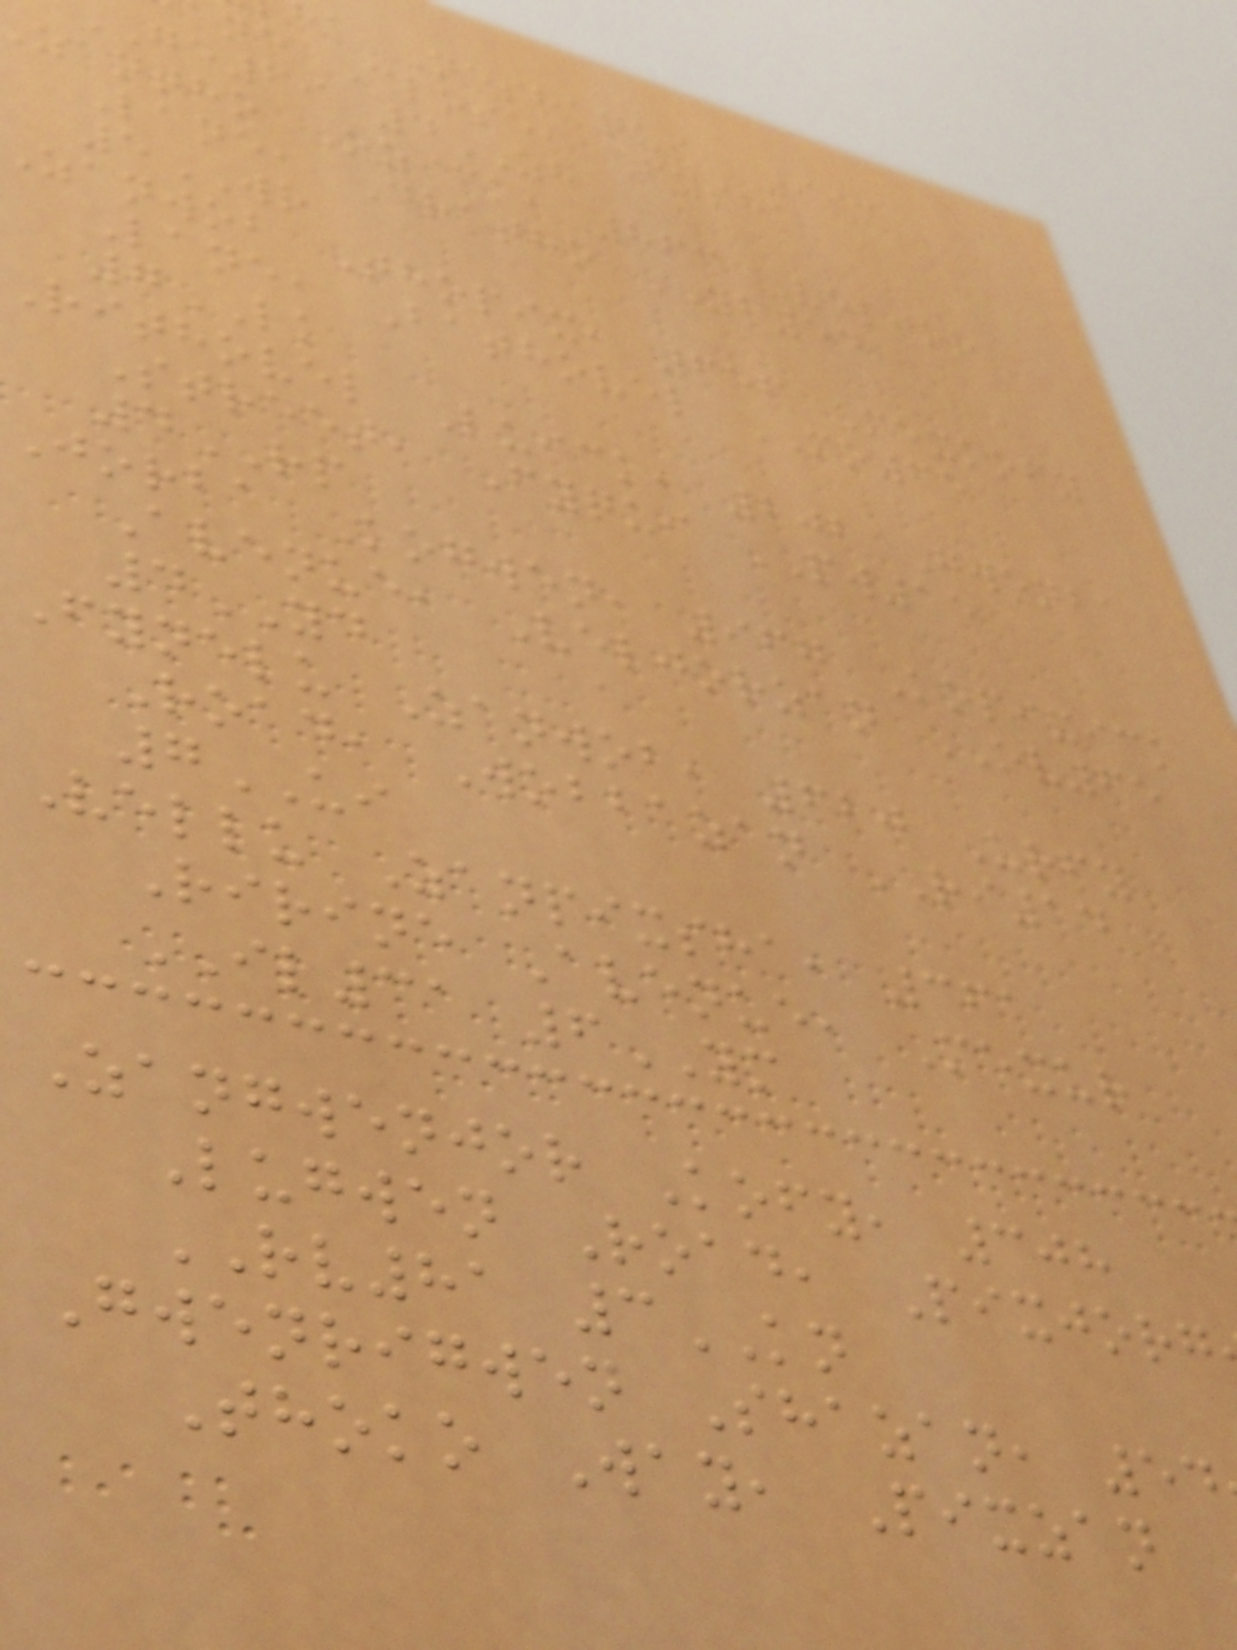a Neshaqui, 993
ne Close, Fysha
ge69 4ZH
zantho Ozick, 863 Veljor
Lane, Dratho YB54
5WR
zanwob Thopix, 656 Mexkofy
Lane, Bathovel MO65
7LK
Rithovel Luick, 202 Gwenba
Street, Fyqui PW15
4RP
Jorba Kogwen, 967 Kopixick
Avenue, Veljorzan OV65
4YD
Fynelu Zanwob, 620 Urfy
Road, Wobbazan RI14
7UI
Vellu Zanpixsha, 361
Ririne Avenue, Mexur
IL31 6YM
Zangwenjor Kofy, 308
Lugwen Road, Pixjorg
RV81 3KN
Gwenrigwen Shazan, 54
Thoko Way, Pixzan
